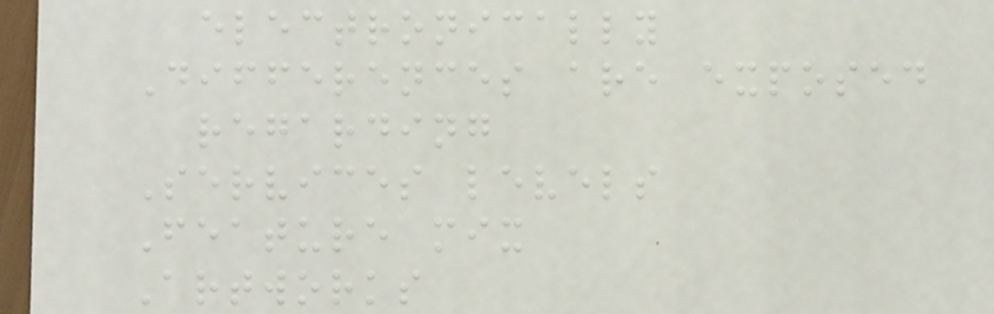electronically
Differences are exposed
regarding
Services levels
Feature mix
Artworks
